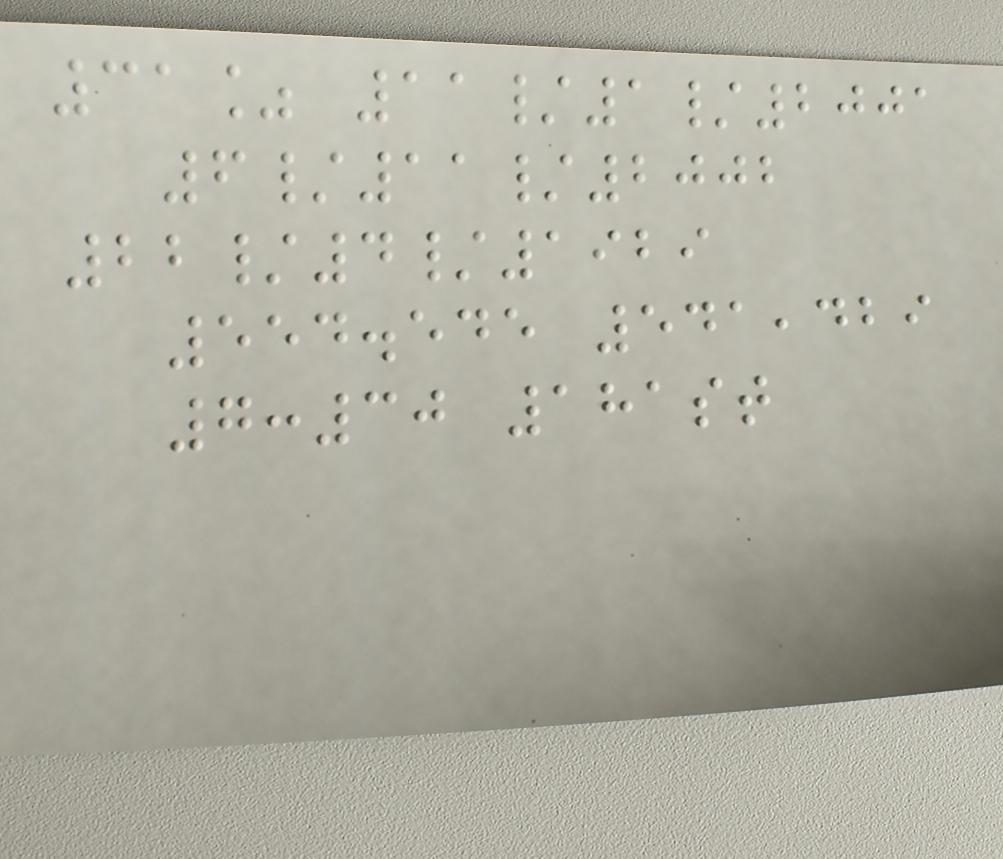31% 11/1/2001
6/11/2002
22/4/1929
554.545 541,429
7:30 181st
